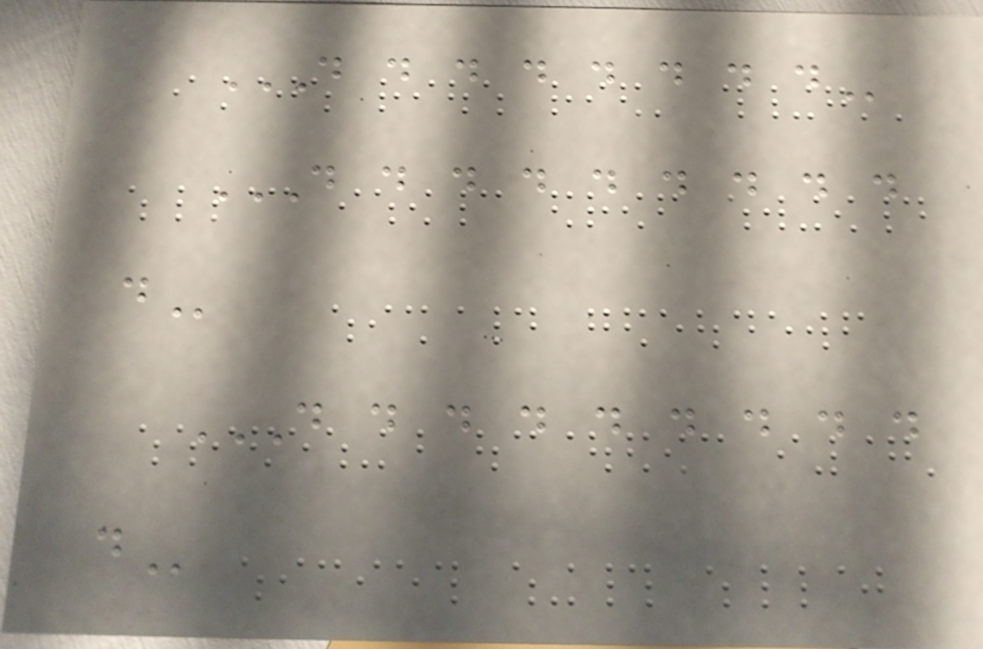D D D D D D D D
D D D D D D D D D
D
D D D D D D D D D
D
